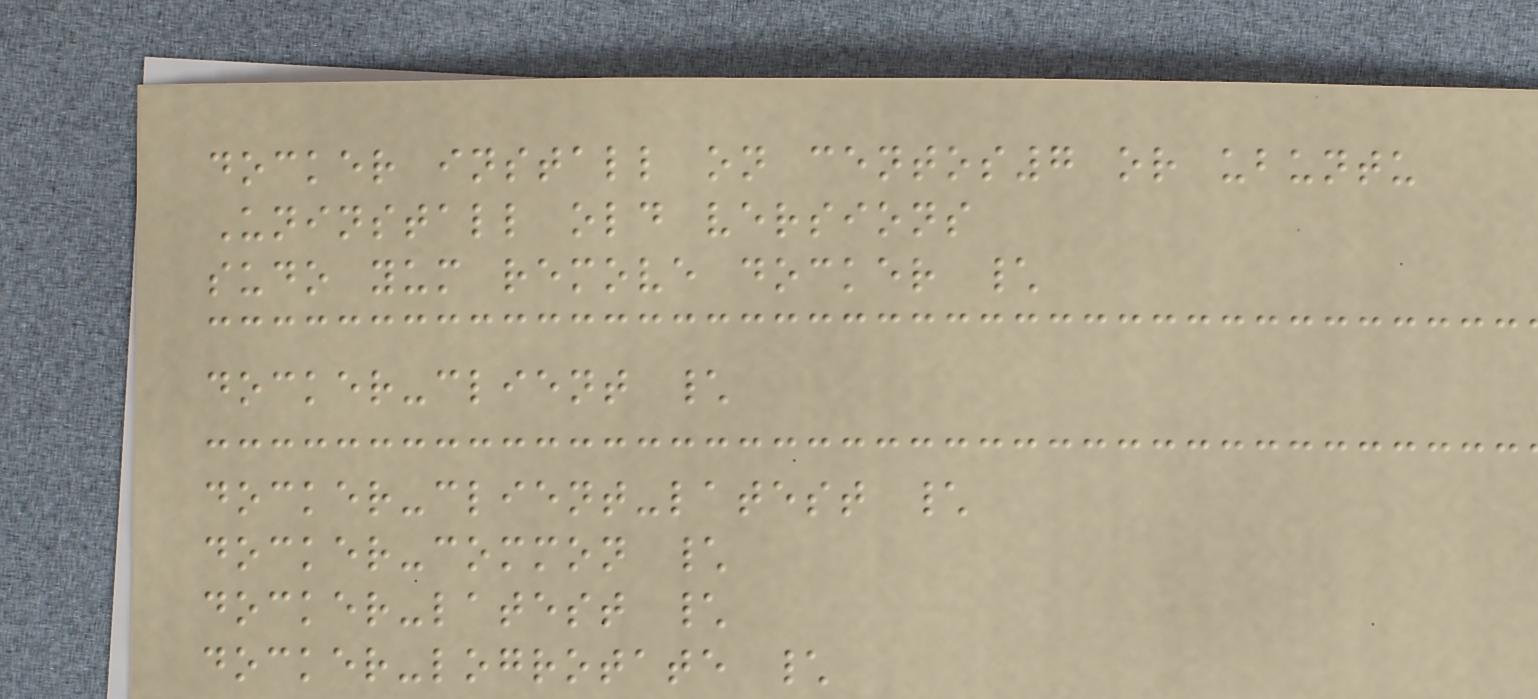docker install on centos7 or ubuntu
Uninstall old versions
sudo yum remove docker \
docker-client \
docker-client-latest \
docker-common \
docker-latest \
docker-logrotate \
